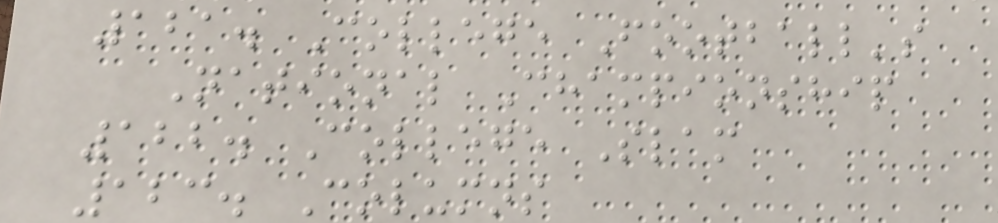121. College Football's
National Championship
122. College Slam
123. Columns
